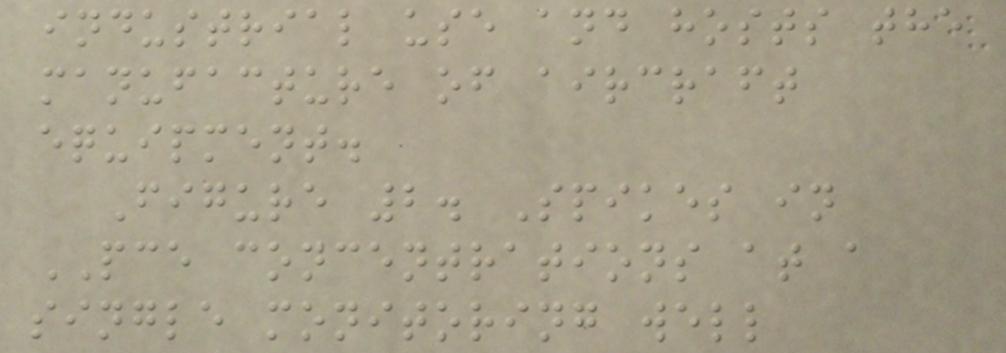industrial use and hosts the
manufacture of aircraft
equipment.
Figure 2. Spikes in
PCE concentrations at a
single monitoring well
